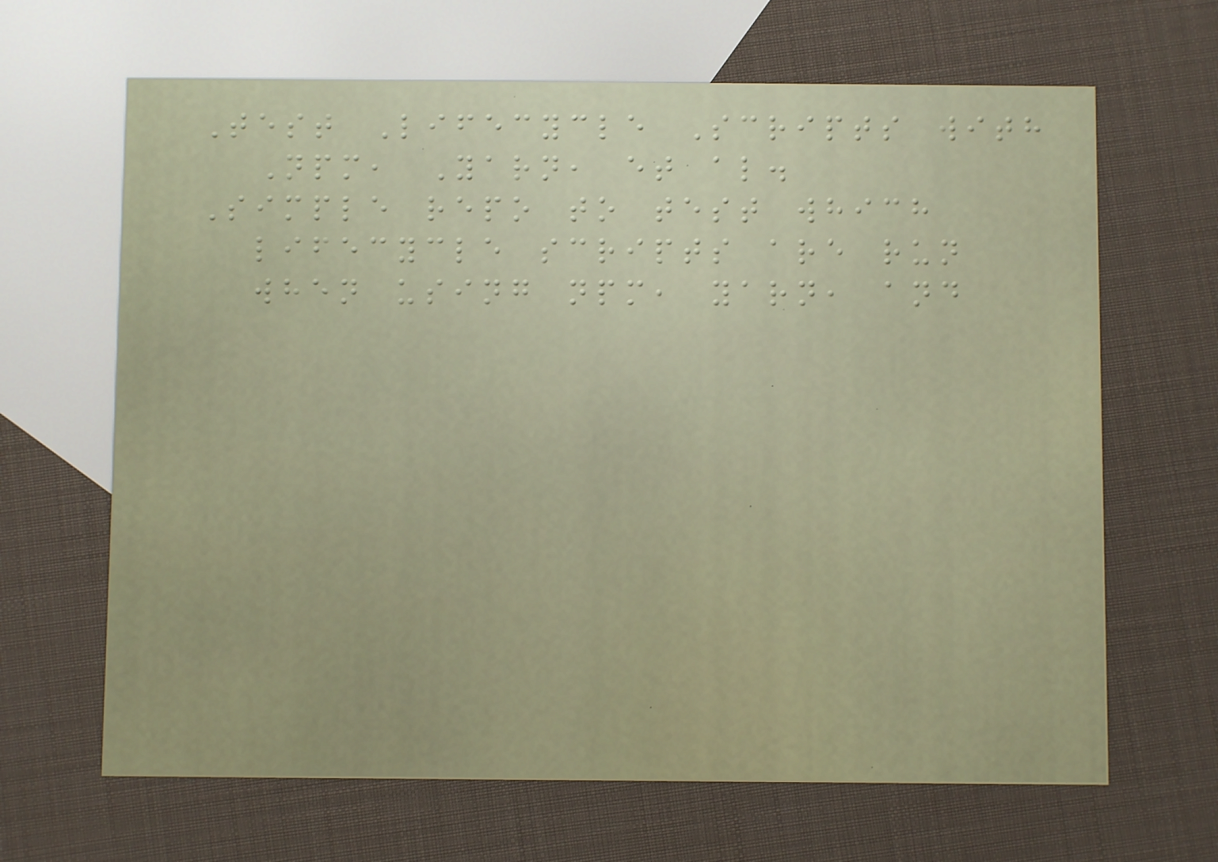Test Lifecycle Scripts with
Npm, Yarn, et al.
Simple repo to test which
lifecycle scripts are run
when using npm, yarn, and
